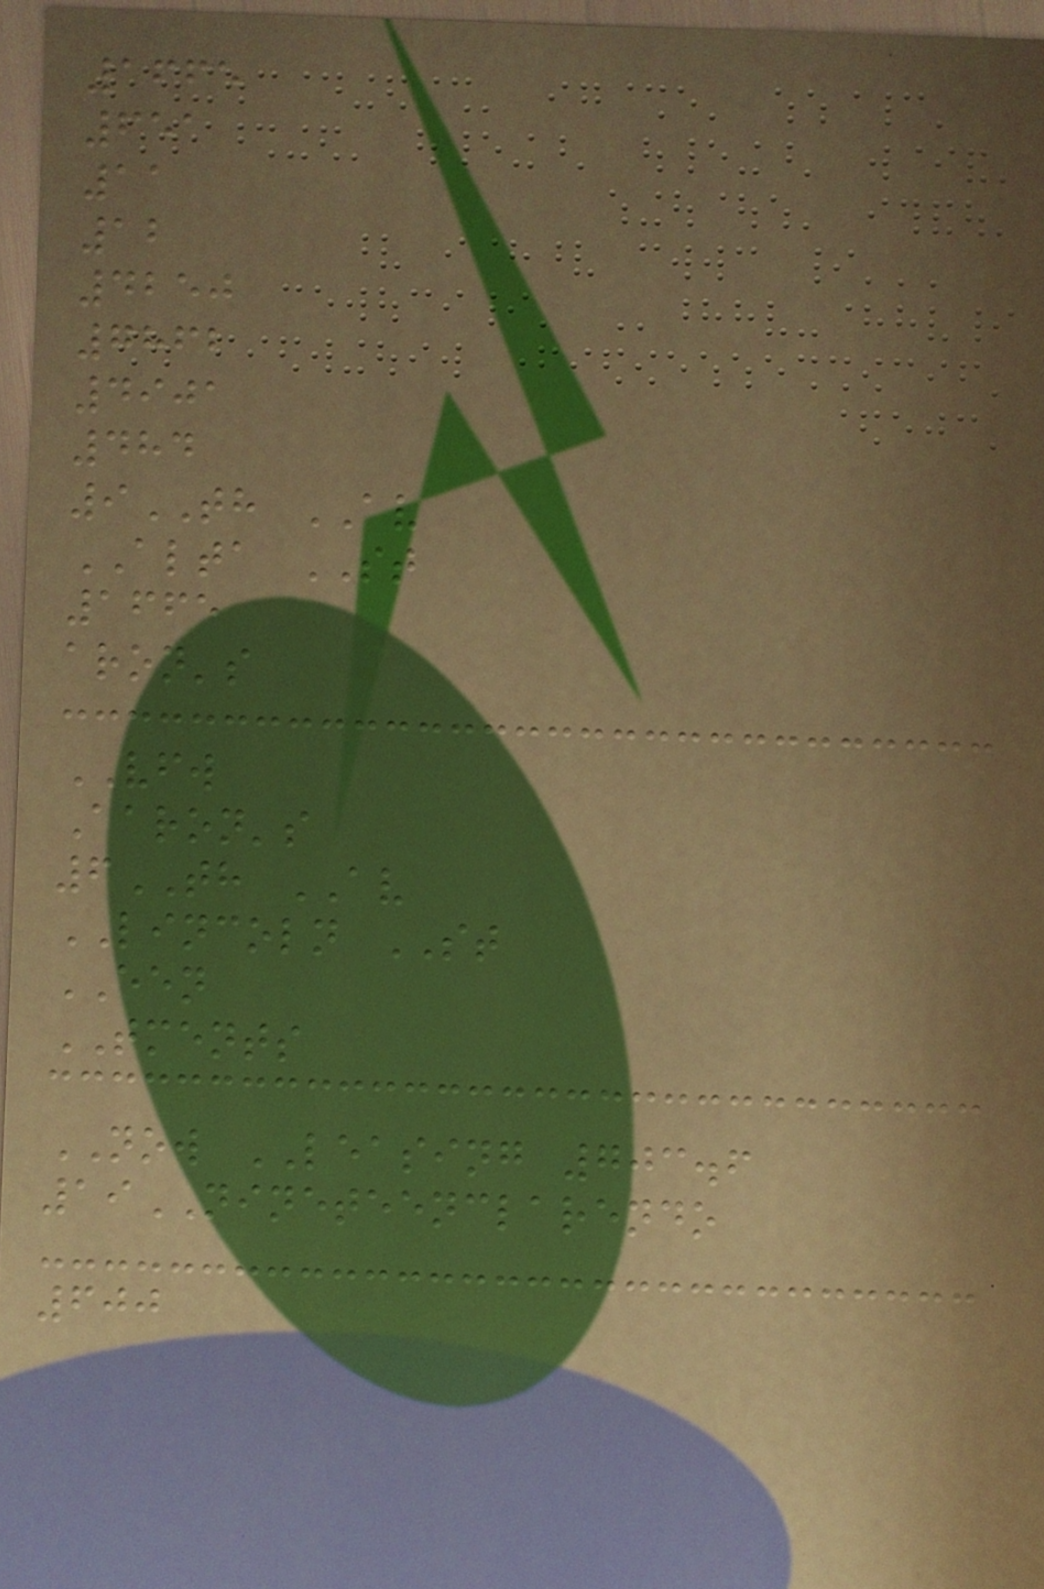1665
651
11
12
4250
7862
4901
484
9TH AV
ALTA ST
1665
aron's
VFW
Aaron's
6TH AV
LINCOLN ST
EEN
TMENTS
NOW LEASING 703.6
19NINETEENCLARENDO
600
